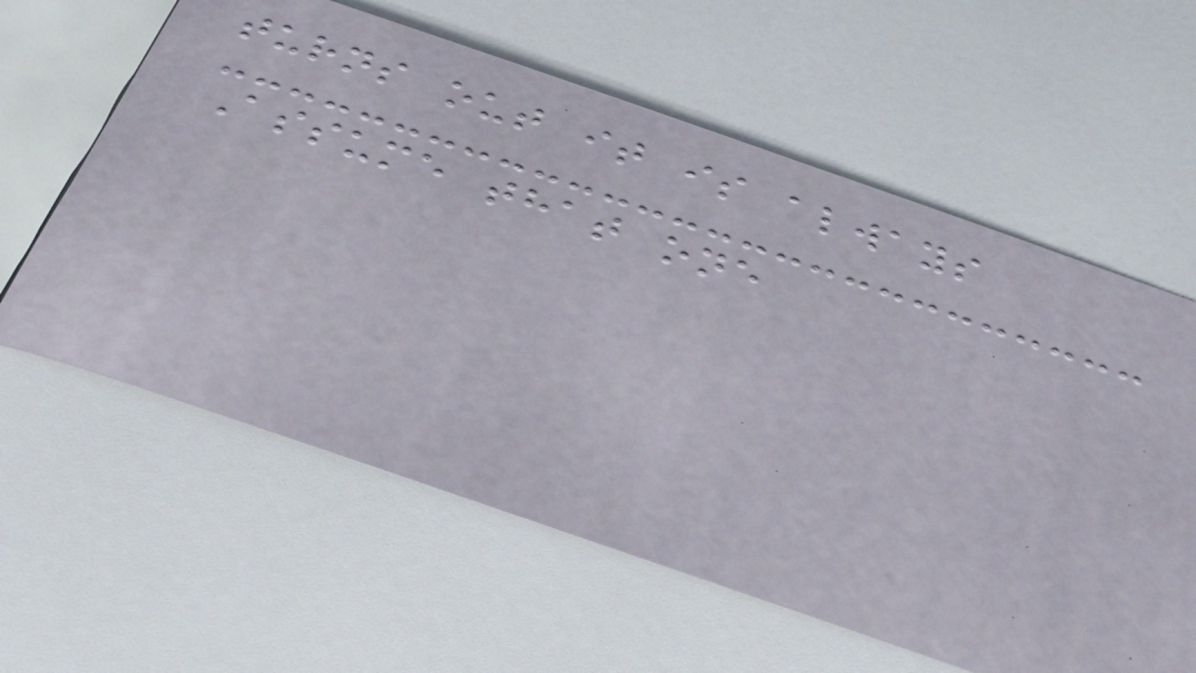turns out it is always
Assume that one
